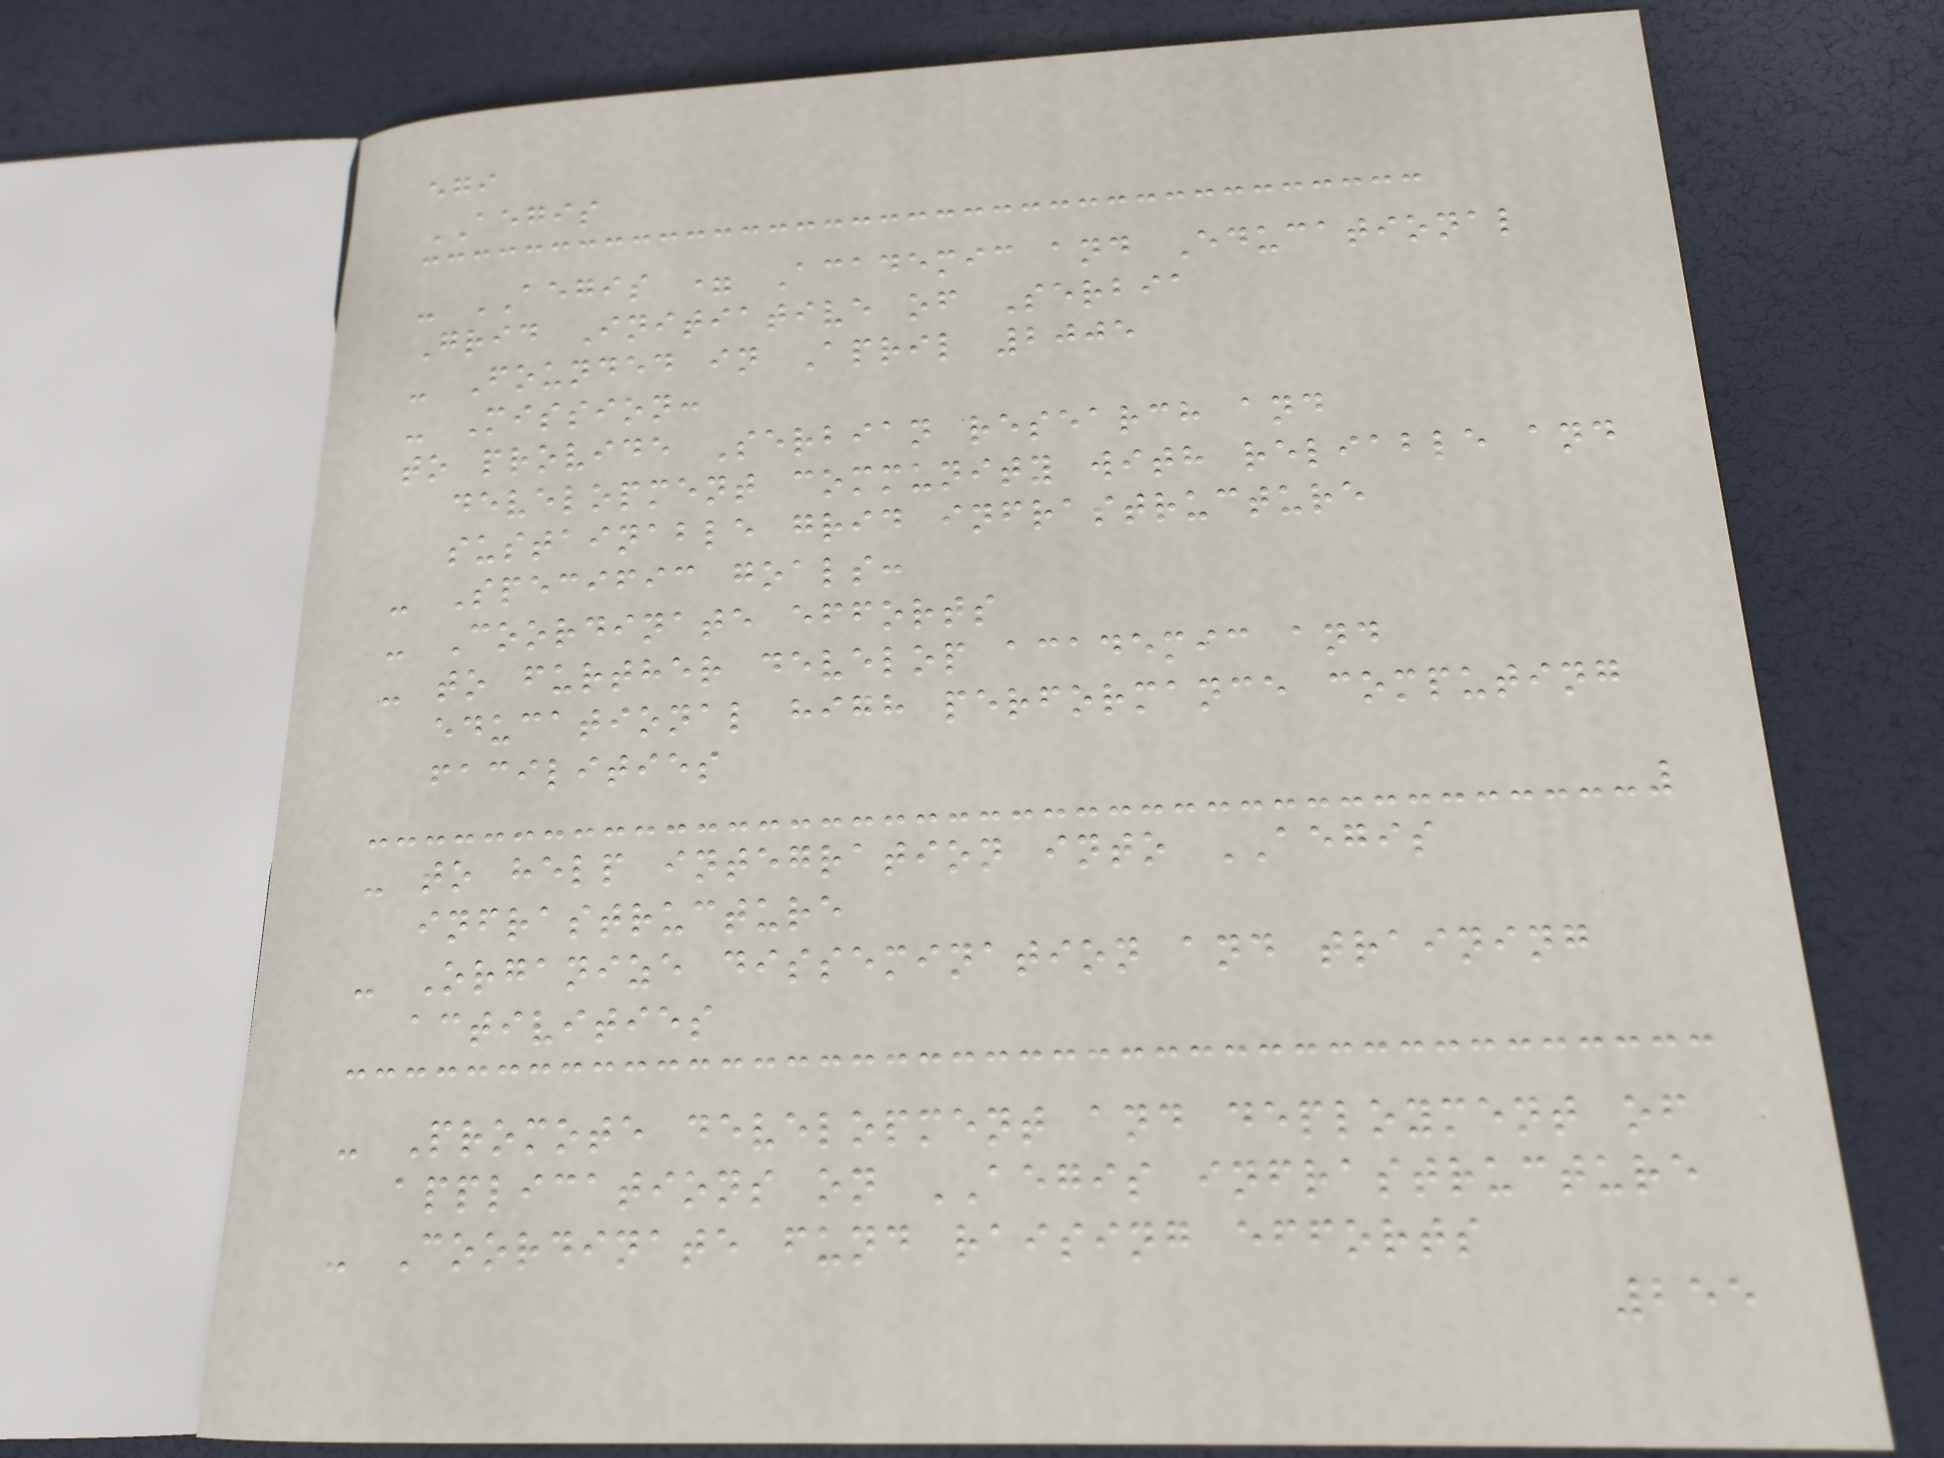egi
AEGIS
- AEGIS = Academic and Educational
Grid Initiative of Serbia
- Founded in April 2005
- Mission:
to provide Serbian research and
development community with reliable and
sustainable grid infrastructure
- Specific goals:
- Coordinate efforts
- to further develop academic and
educational high performance computing
facilities
- to help integration into AEGIS
infrastructure
- Organize dissemination and training
activities
- Promote development and deployment of
applications on AEGIS infrastructure
- Coordinate fund raising efforts
255
